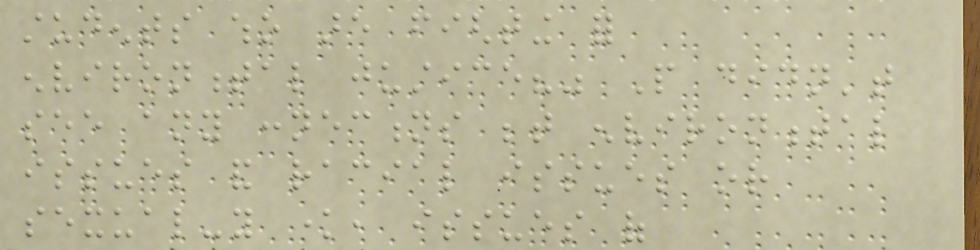students who are fighting for
environmental justice?" People didn't
see any connections between environmental
issues and racial issues or
sexual-you know, issues of
